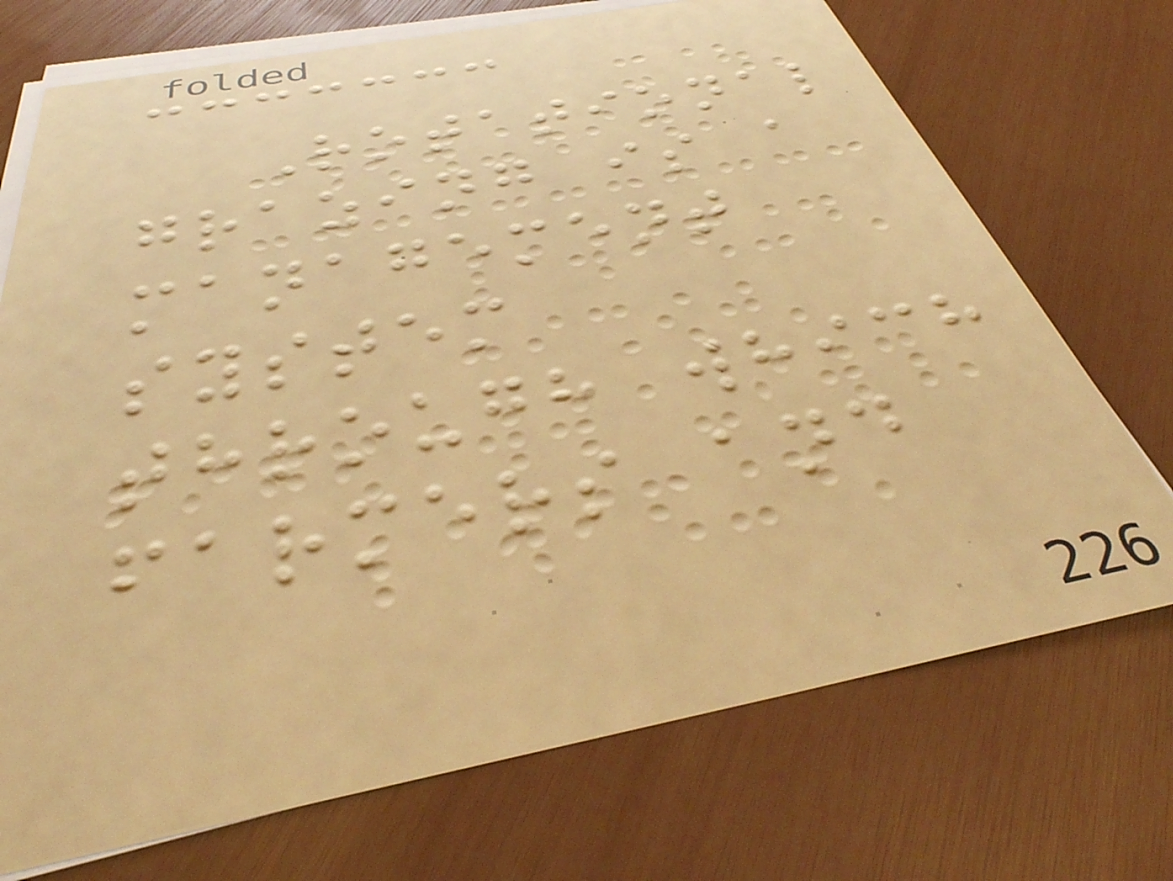Rotational
grazing is a
management
system
through which
farmers and
